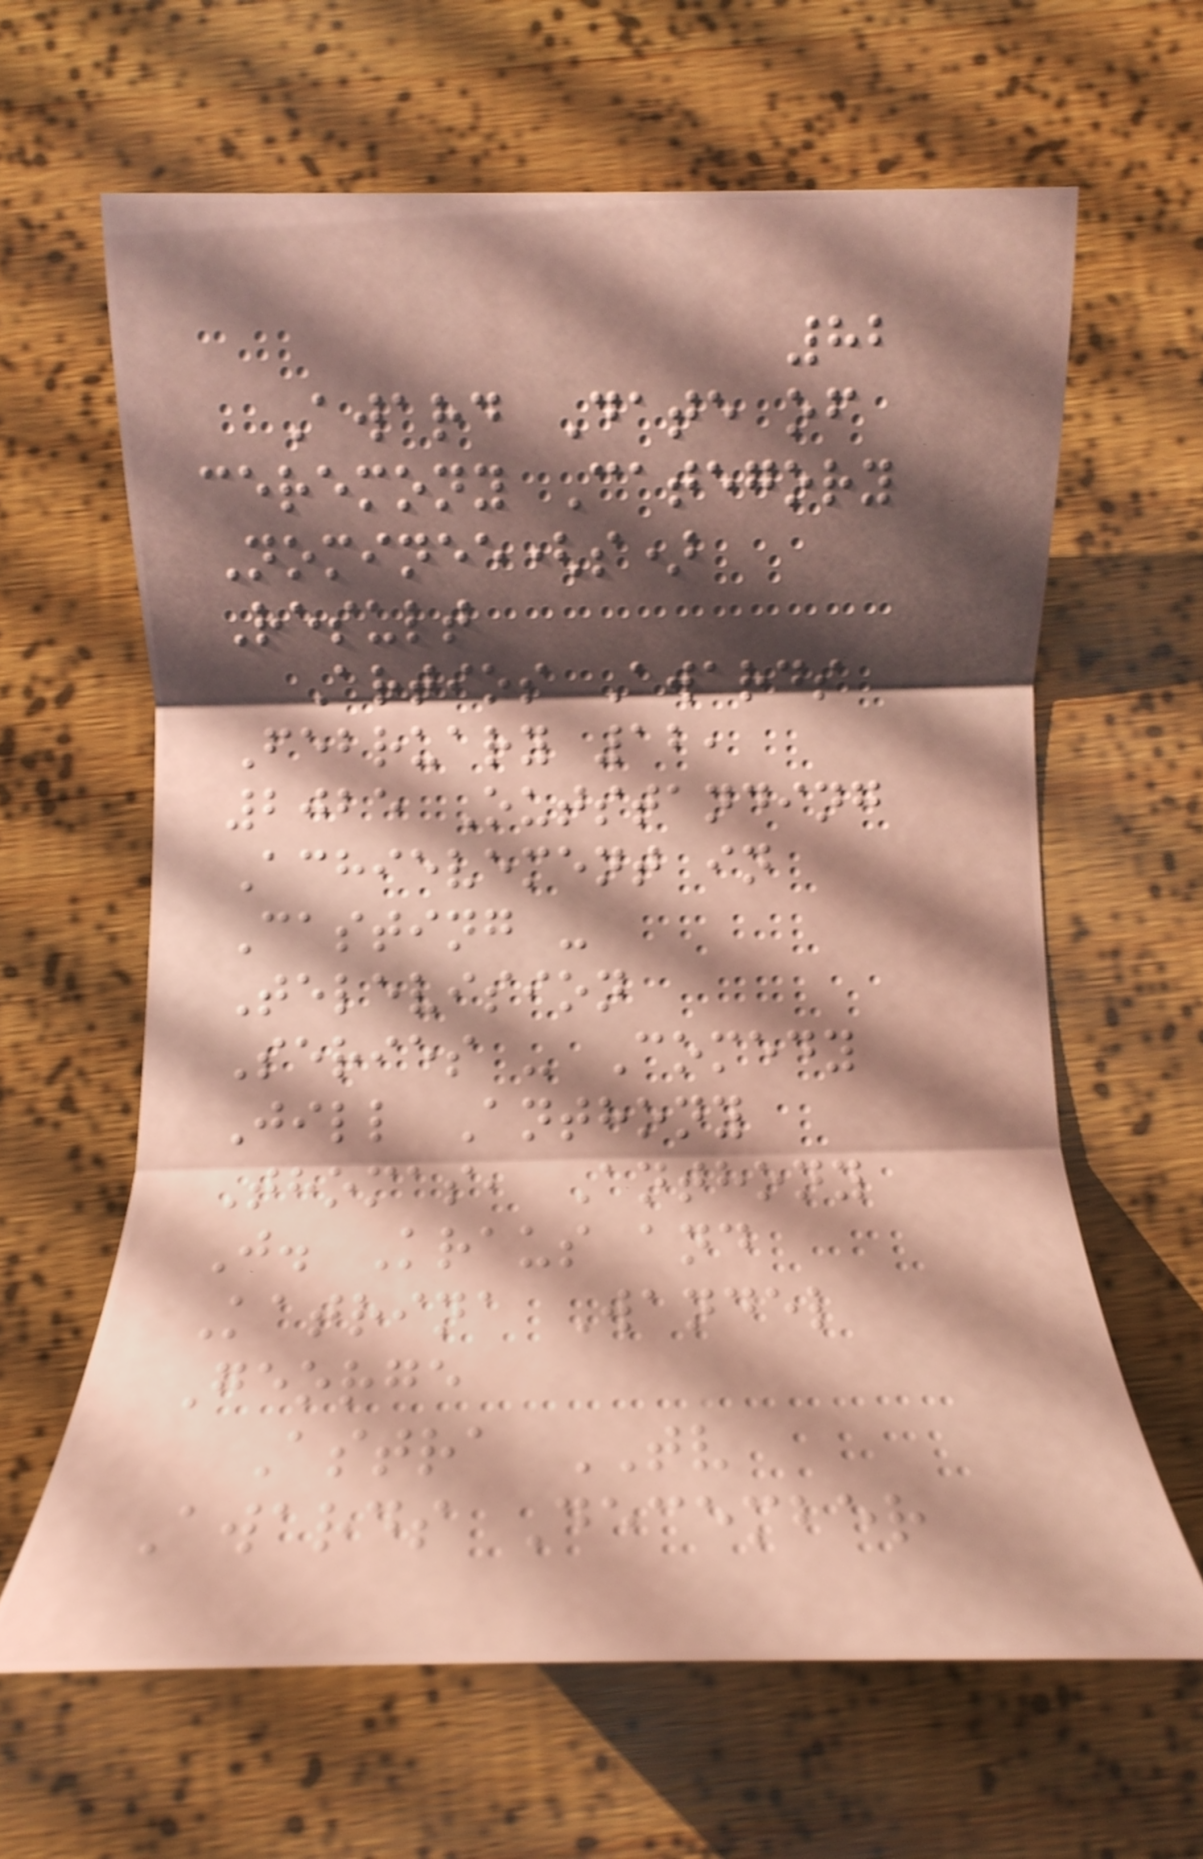82
Award Date of
ceremony Category
Nominee(s)
Result
Artios Awards
February 12,
2025 Outstanding
Achievement in
Casting -
Television
Series - Comedy
Jill Anthony
Thomas, Anthony
J. Kraus and
Katrina Wandel
George
Astra TV
Awards December
